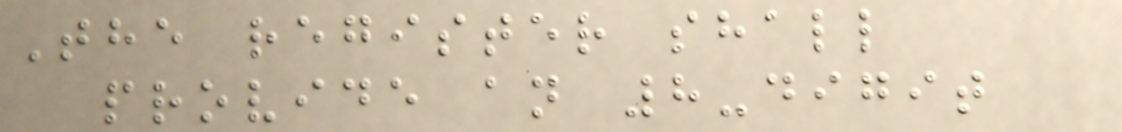The register shall
provide an 8-digit
